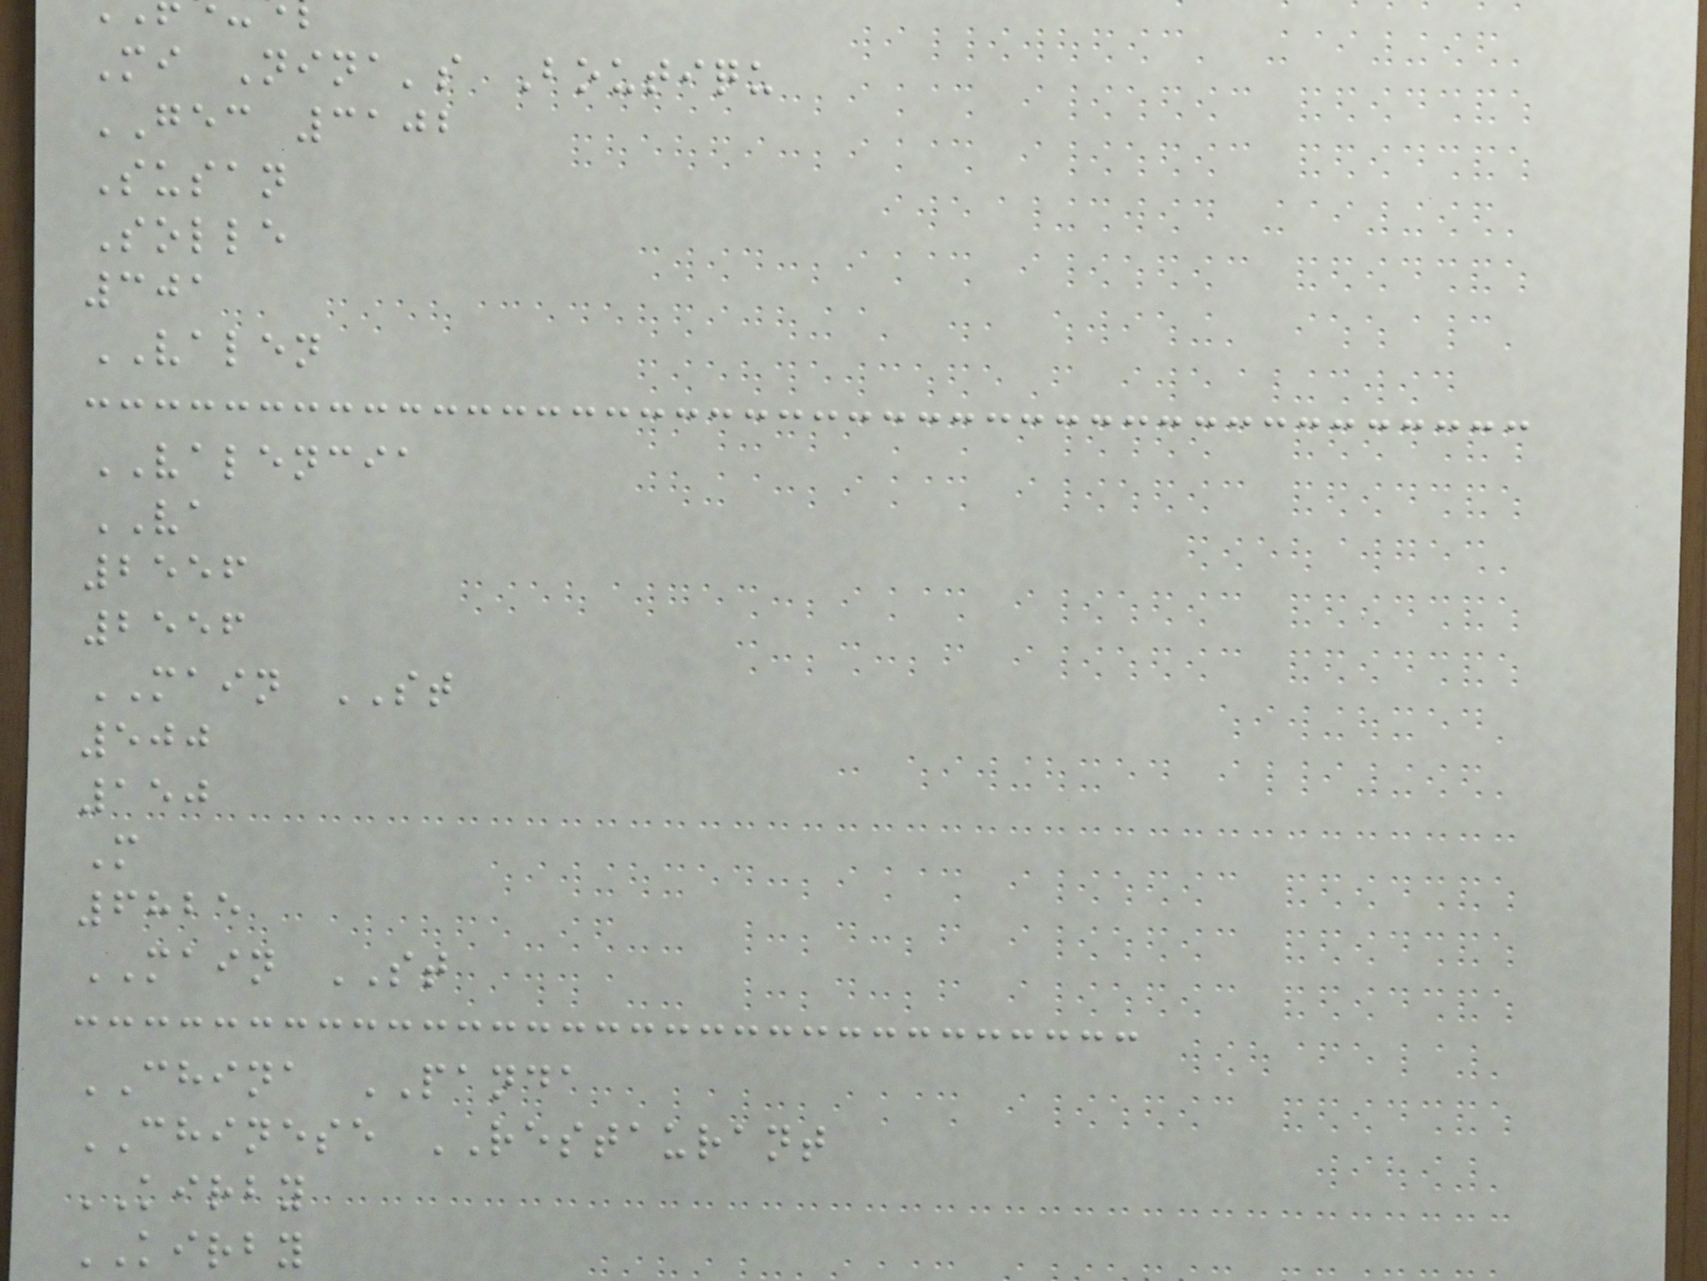Mi Nina's Boutiqu
GEC 3102
Susan
Solle
301
VALEN
VALENCIA
VA
2556
2556
MAIN ST
500
150
M
6825
MAIN ST
CHINA PANDA
CHINESE RESTAURANT
KIRBY
KIRBY
